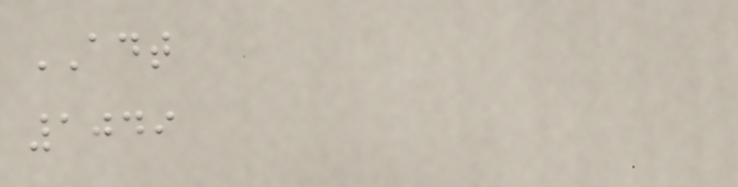ADT
1049
